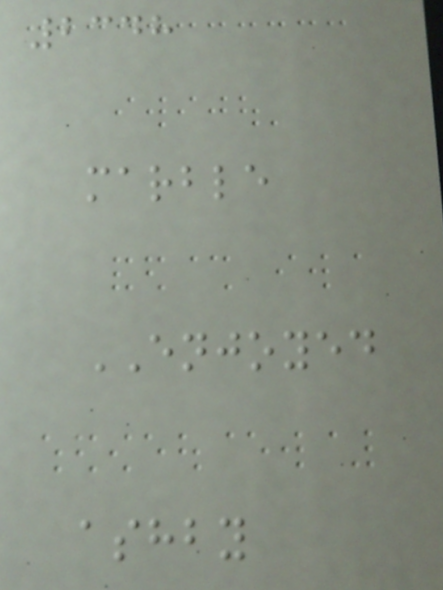2348
marble
ENJOYED
ashby
